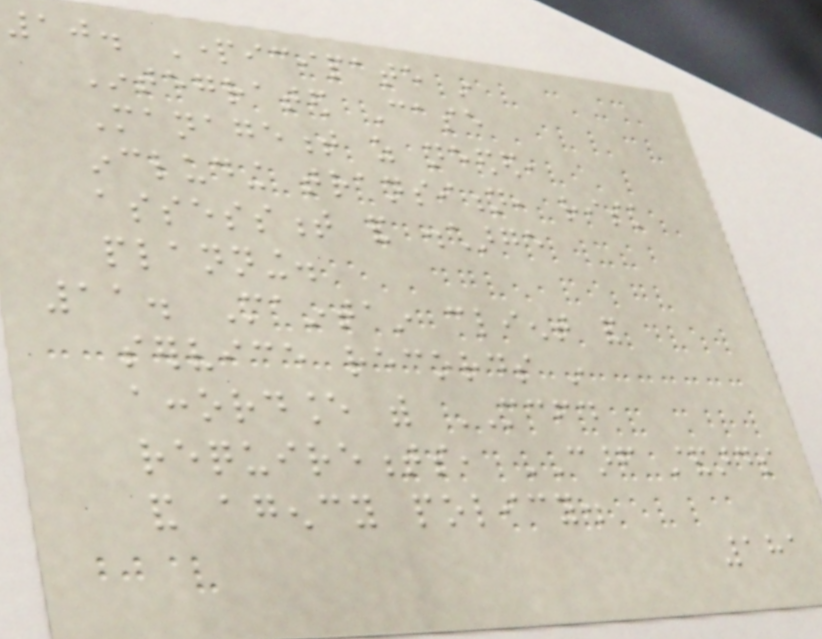10. Participate in
Integrated Case
Management as needed,
including transition, risk
assessment and discharge
planning.
11. Maintain client and
service records in
accordance with MCFD
requirements, CARF standards
and agency policy.
181
